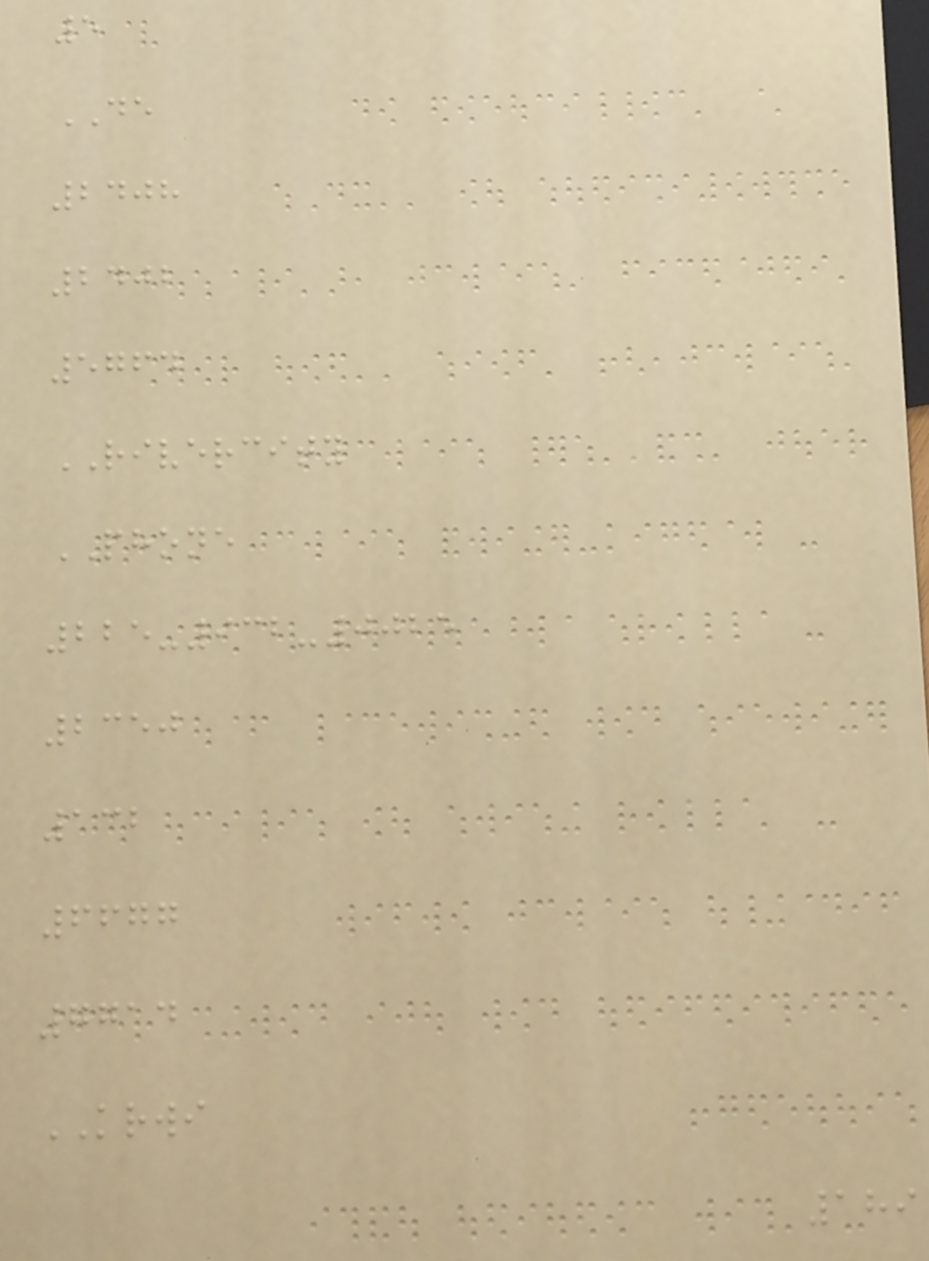5
DE
2408
2402
5764
RIVERCITY
PHONE
225-932-0025
2350
132
6677
7714
KRWI
189
